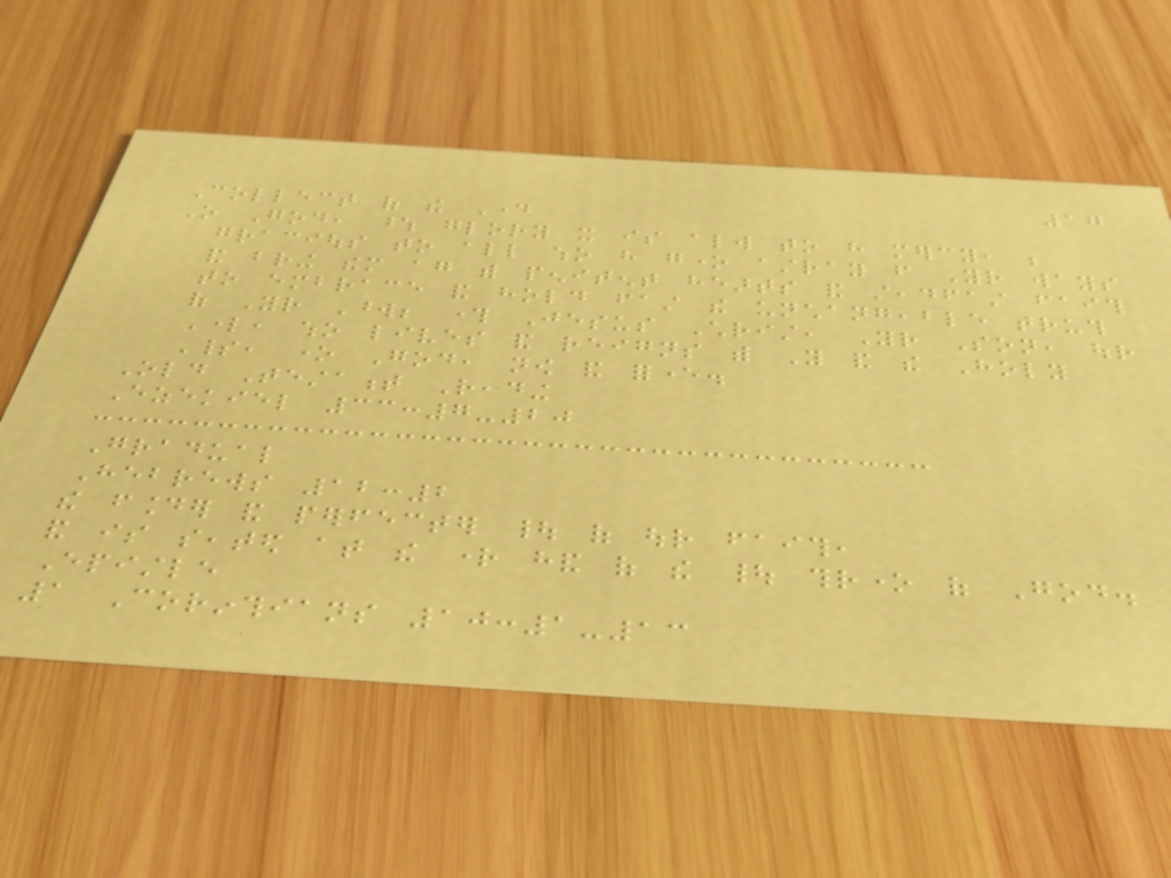17
Collect of the Day
O God, whose glory it is always to have mercy, be
gracious to all who have gone astray from Your ways
and bring them again with penitent hearts and steadfast faith
to embrace and hold fast the unchangeable truth
of Your Word; through Jesus Christ, Your Son, our
Lord, who lives and reigns with You and the Holy
Spirit, one God, now and forever.
Old Testament Reading
Ezekiel 33:7-20
Gradual
Hebrews 12:2
the founder and perfecter | of our faith,
and is seated at the right hand of the | throne of God.
Epistle
1 Corinthians 10:1-13
